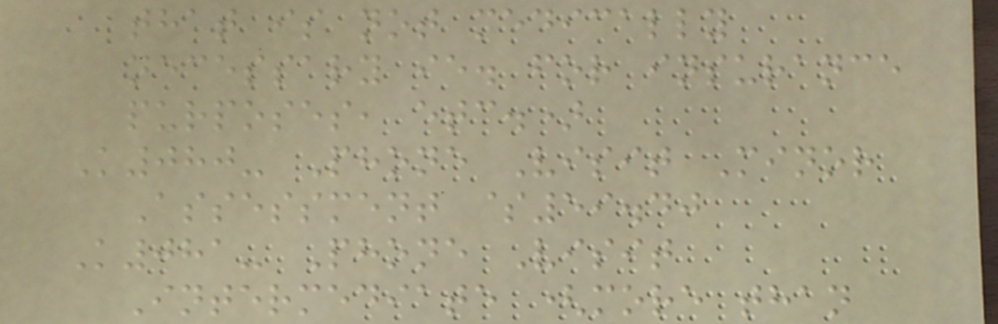that is not medically
necessary ie. for insurance
purposes, etc.)
K080- Phone Visit Minor
Assessment $59.40
K081- Phone Visit
Intermediate (more than
